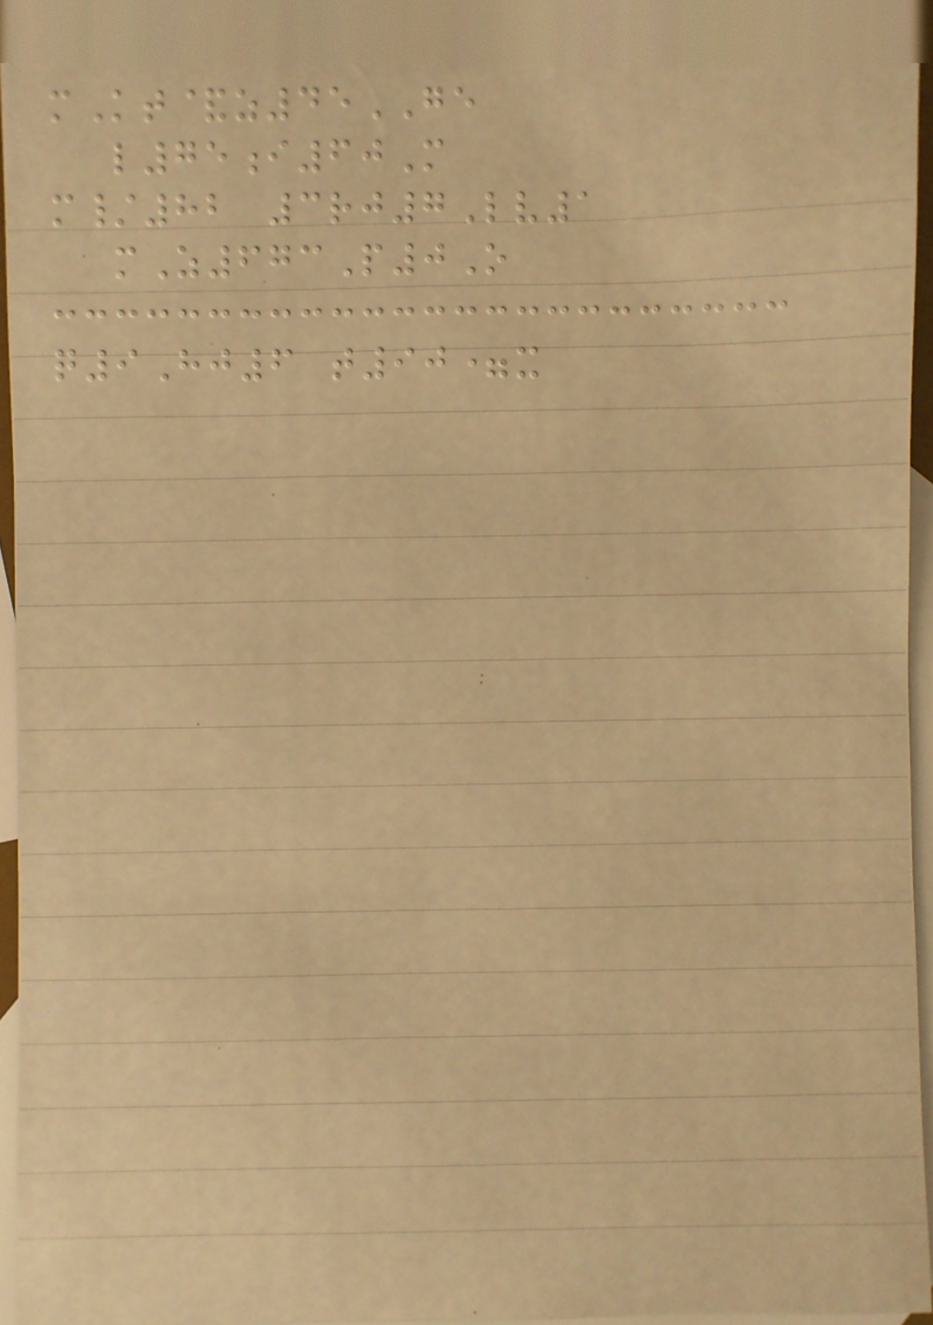mKt&z45GE
l75i60M
m/82 3rj7Lv1
mZ673P0O
q9Hj6 t90=x
